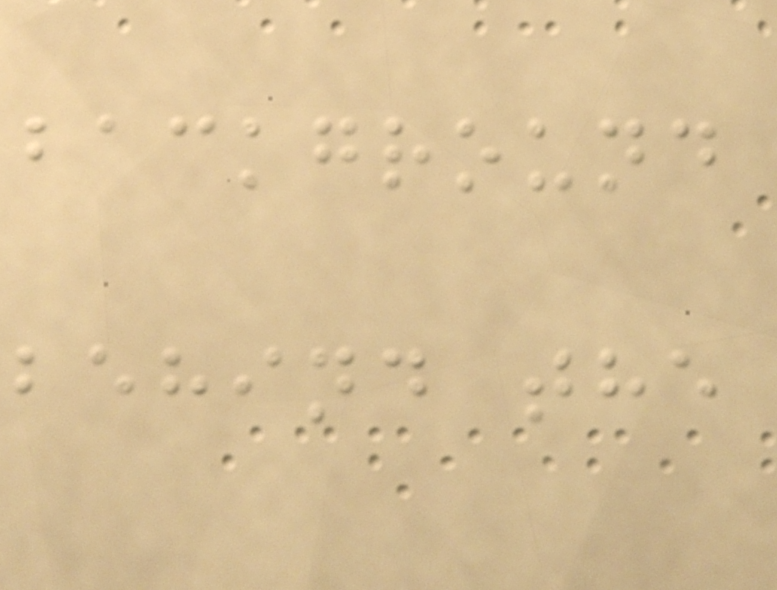background
behind the
